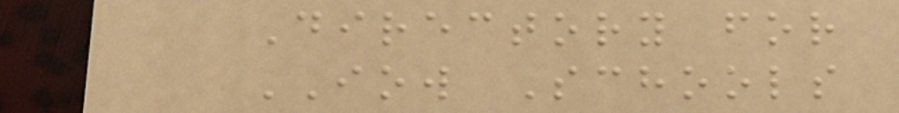Directory for
IOW Schools
